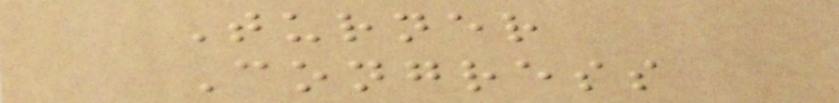Turner
Congress
